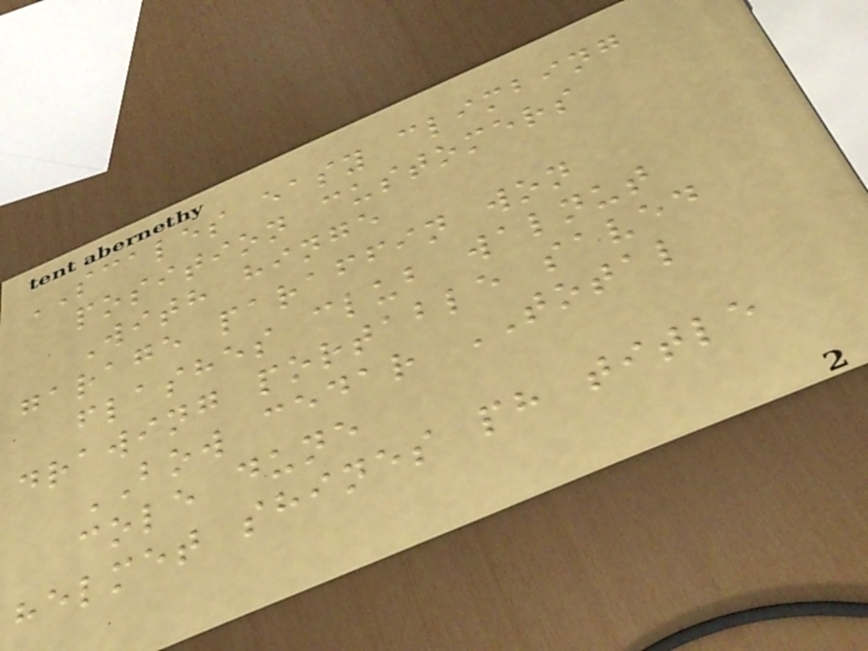SCALES easy climbing
position customers
With hinge
garage paraffin won
flashes club walnut
drawing portable saved
BOW cedar TOTAL
cole dune
helmet shines ph title
